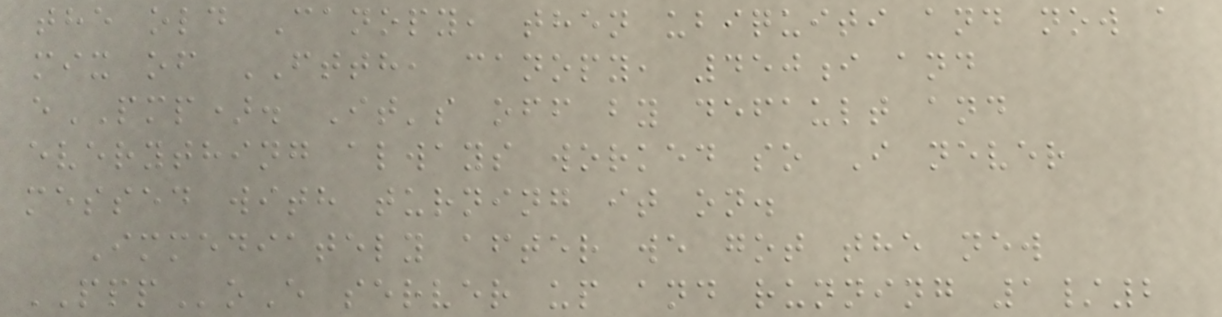the old Canopy, then ubiquiti and now a
mix of FTTH, canopy, 450i and
ePMP). It's off by default and
everything always worked so I never
messed with turning it on.
Immediately after we got the new
PPPoE server up and running 1/2
